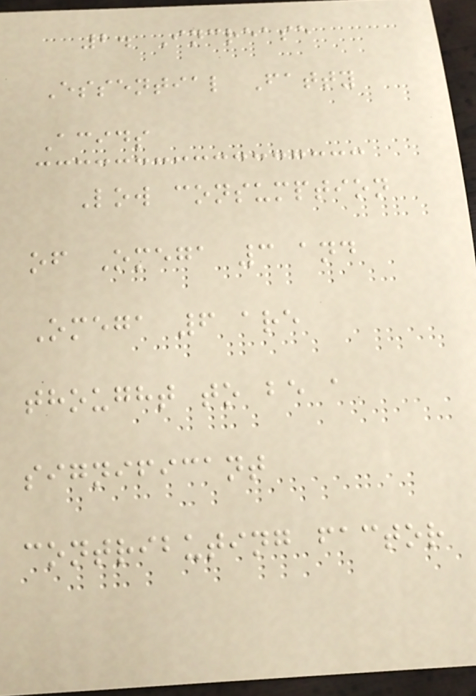2. Increase
Essential Fatty
Acids
Low consumption
of Omega 3 and
Omega 6 are
thought to be a
significant
contributing factor
